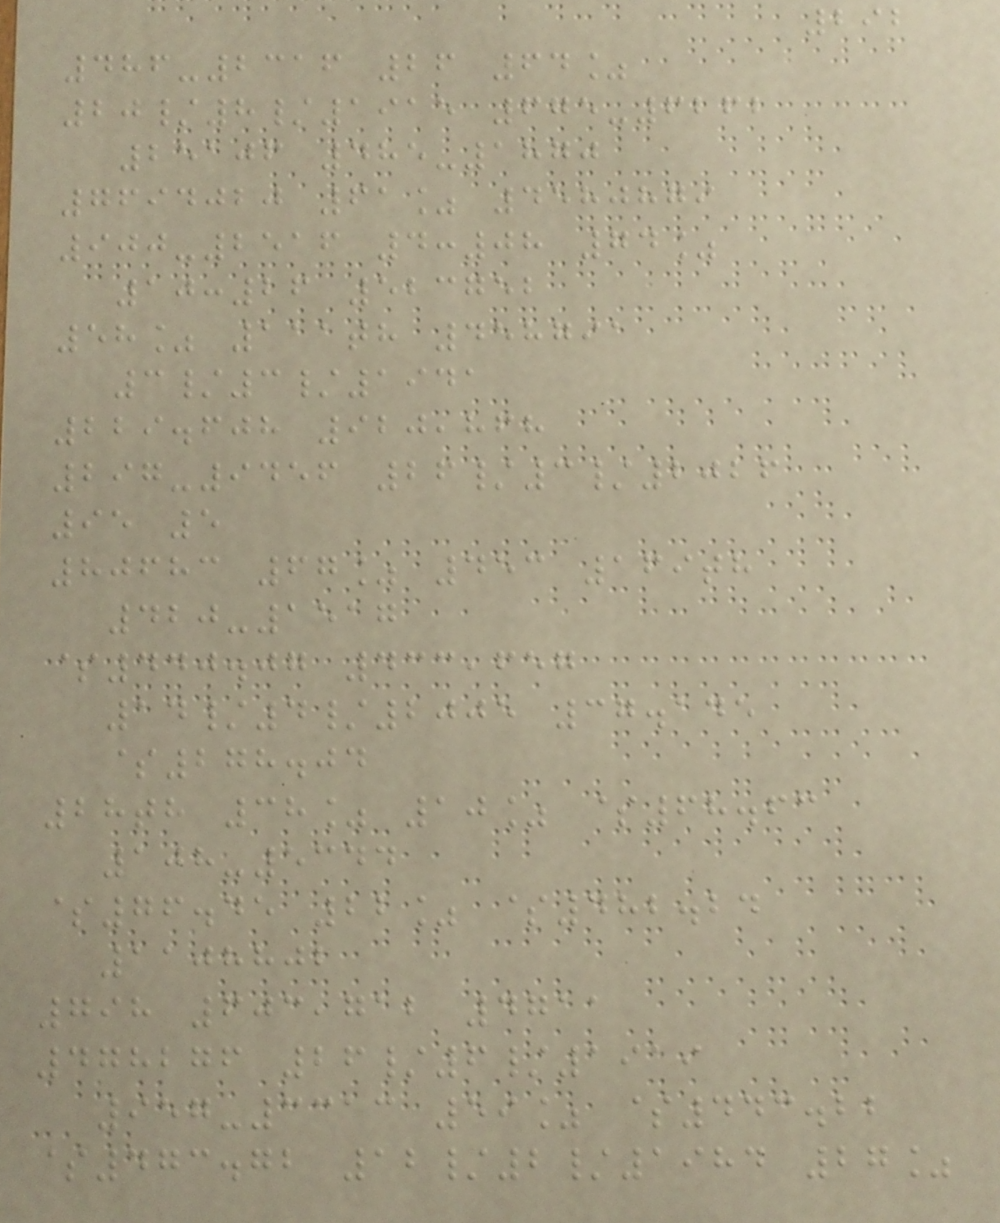292
486-2316 26 64%
20/8/1915 675-6262
25106 485-1870
7694020 61% 4580879
900-2516 4:08 74%
10:26 523752
58% 111th 458791
3/3/1941
229.608 920,868
297-9456 26/3/2026
95 5
80683 67% 453 169th
420-1517
$440.07 433,657
14/4/2005 37.145
$278.04
28th 38% 10% $68.63
108-5344
$76.45 22% $482.24
1108802
798 603,712 4711
478276 26/6/1919
957-3313 59% $443.22
$473.72 12/2/1984 27%
